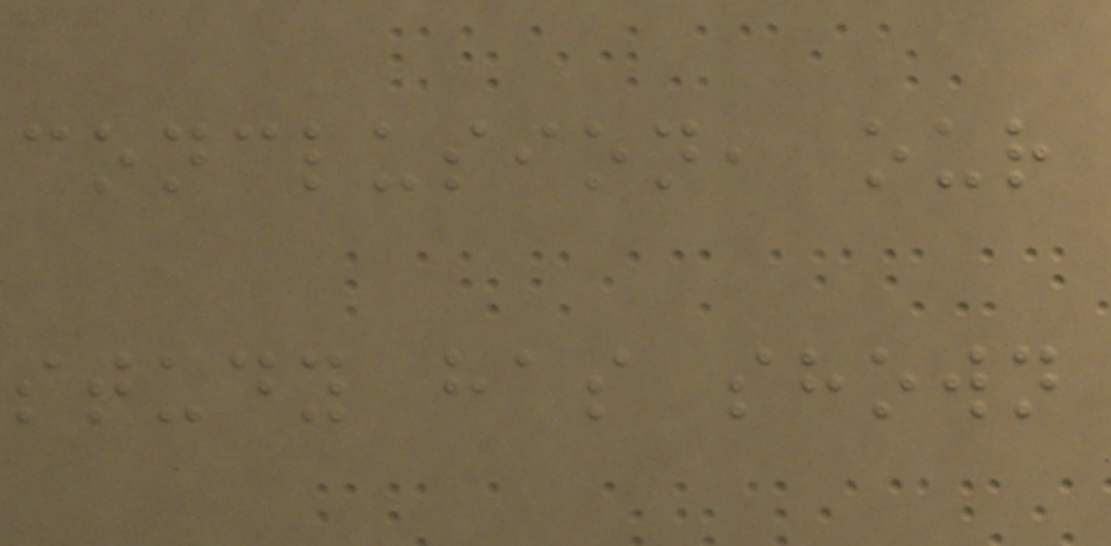conclusion, our
study has shown
